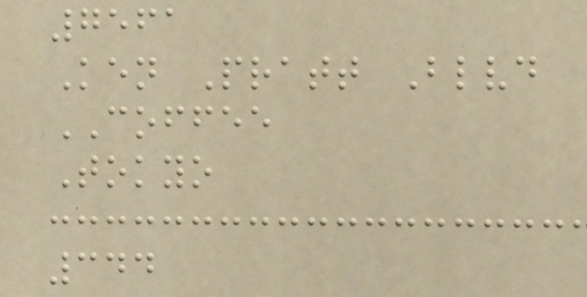7561
Ken Pratt Blvd
COFFEE
Tokyo
344
